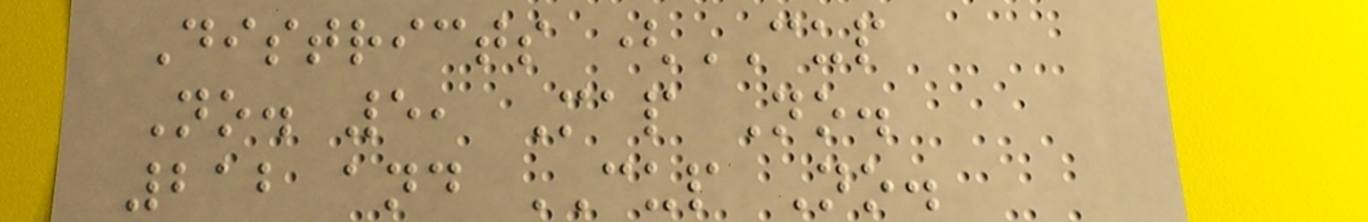Districts (CUP
No. 5, Map No.
212 and CUP No.
